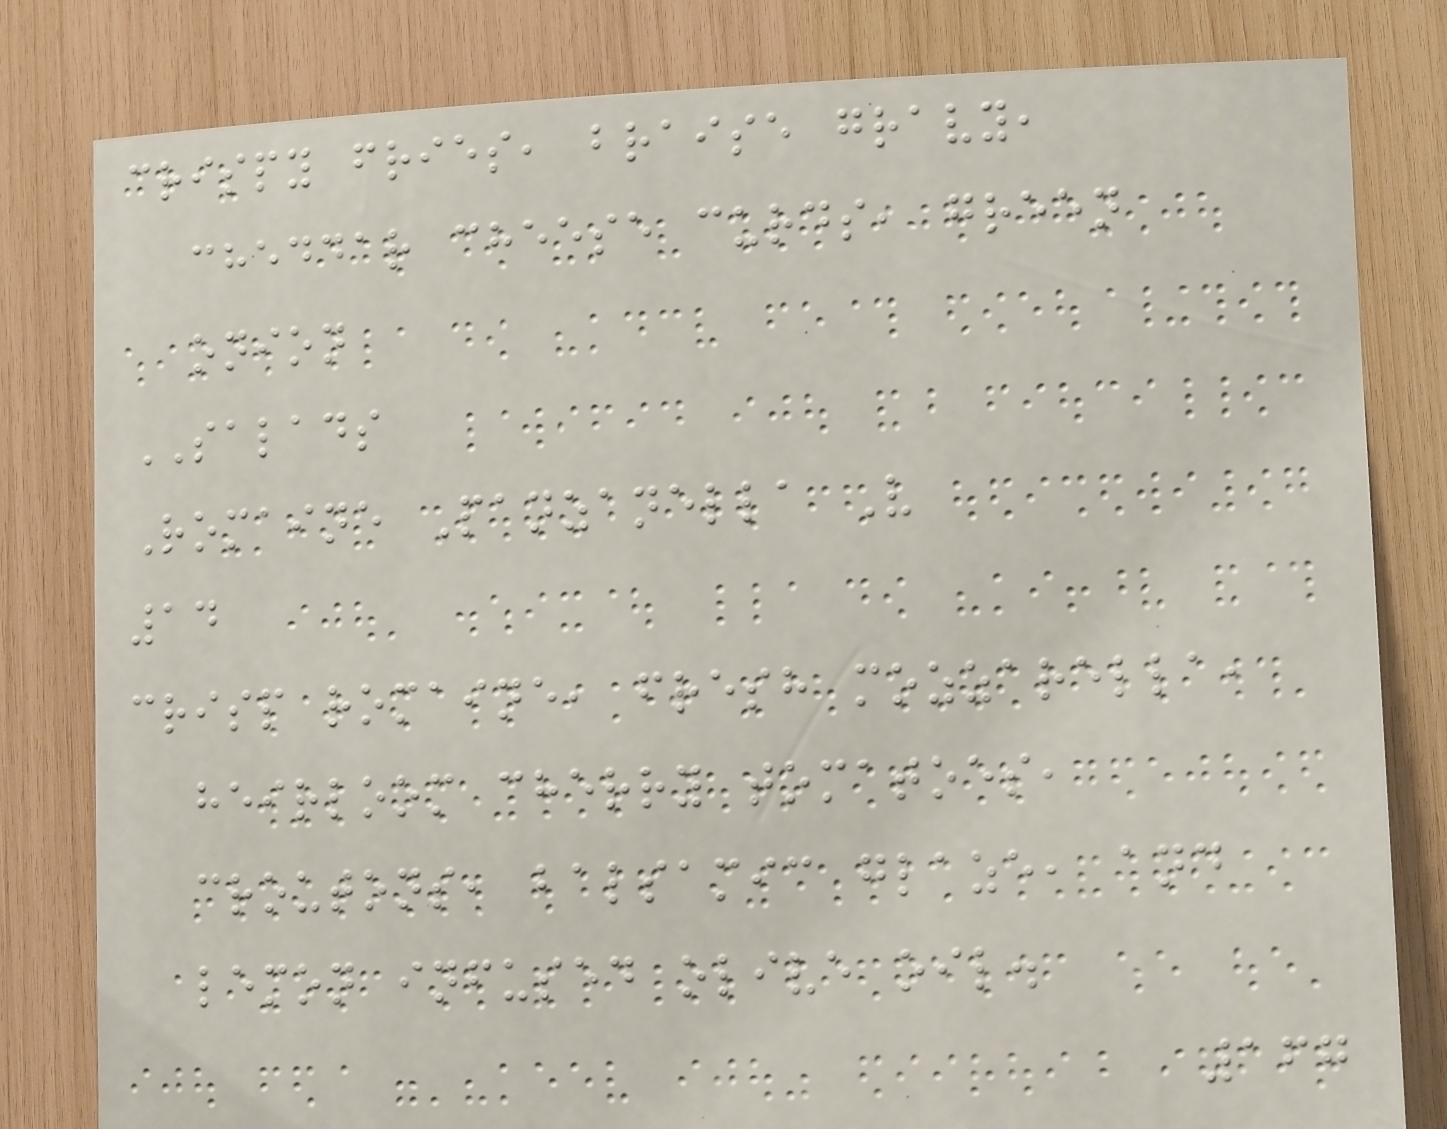crispy fries, braise gravy,
cheddar cheese curds, green
onion
SALADS
Romaine Panzanella V
14
crisp romaine, fresh mozzarella,
heirloom cherry tomatoes,
croutons, balsamic glaze, and
lemon infused olive oil.
167
